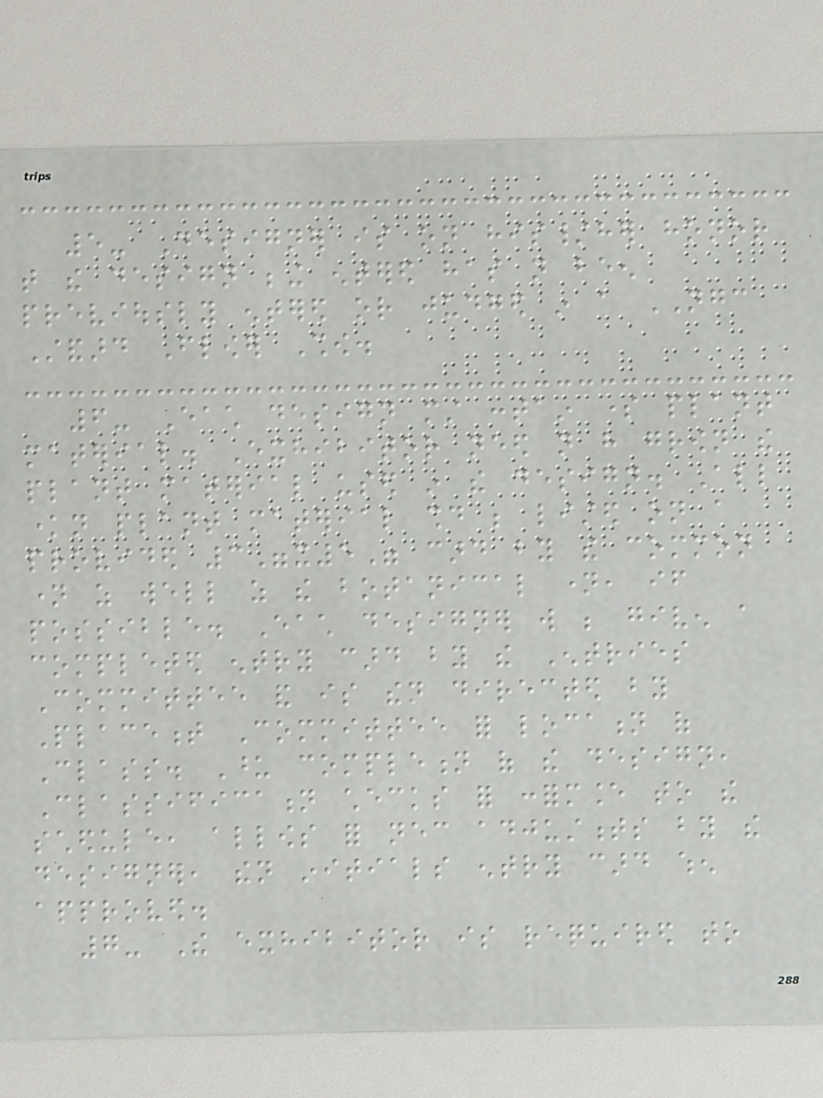5- Designer is on his/her honor
that the design being entered has not been
previously entered or judged in a NGC
Standard Flower Show.
6- Each design must contain some plant
material. Exhibitor need not have grown the
plant material used in the design. All
known plant material should be listed on a
provided 3"x5" card by the common
name as well as the botanical name, if
possible. Each designer will be given a
completed entry card by the Entries
Committee and is then directed by
Placement Committee for location of
Class. Upon completion of the design,
Classification checks for conformance to the
schedule, allows for necessary adjustments by the
designer, then initials entry card when
approved.
7- The exhibitor is required to
